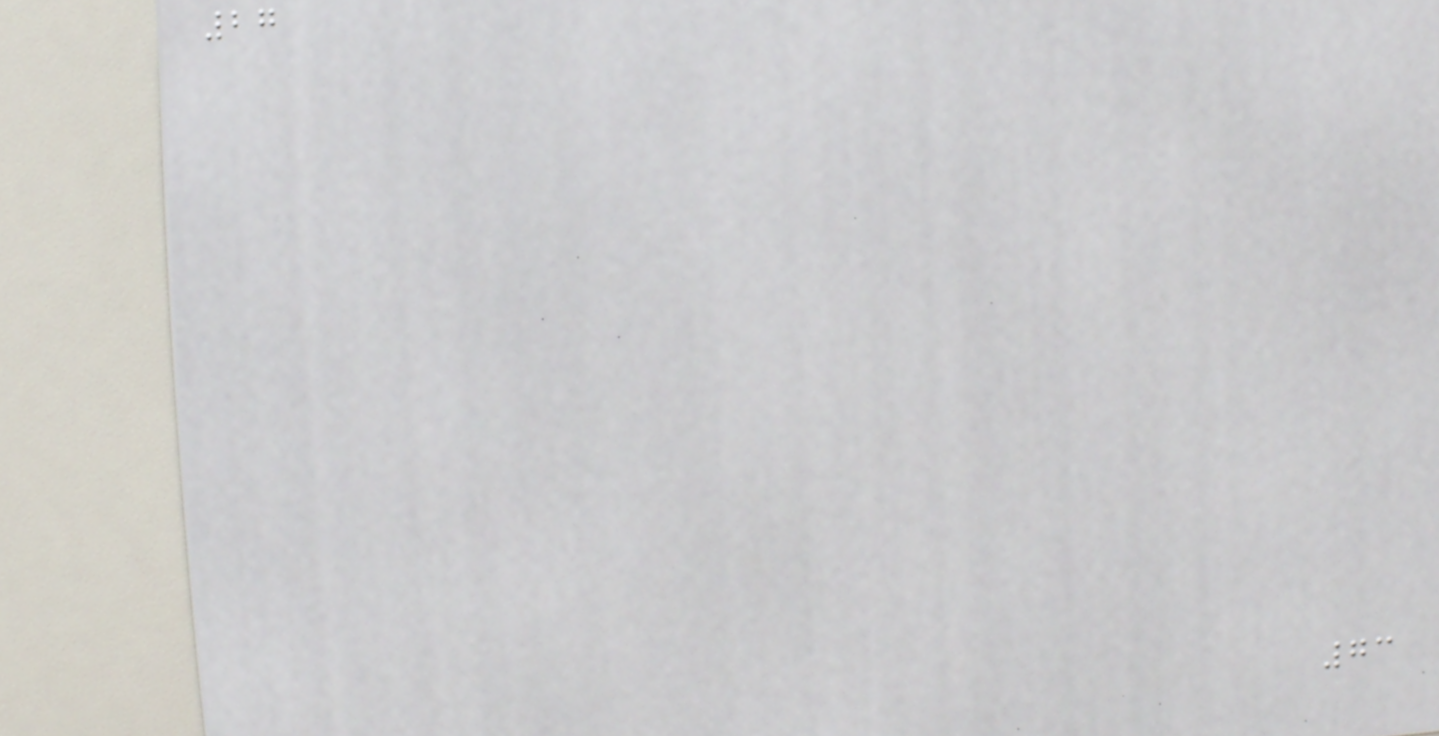27
73
